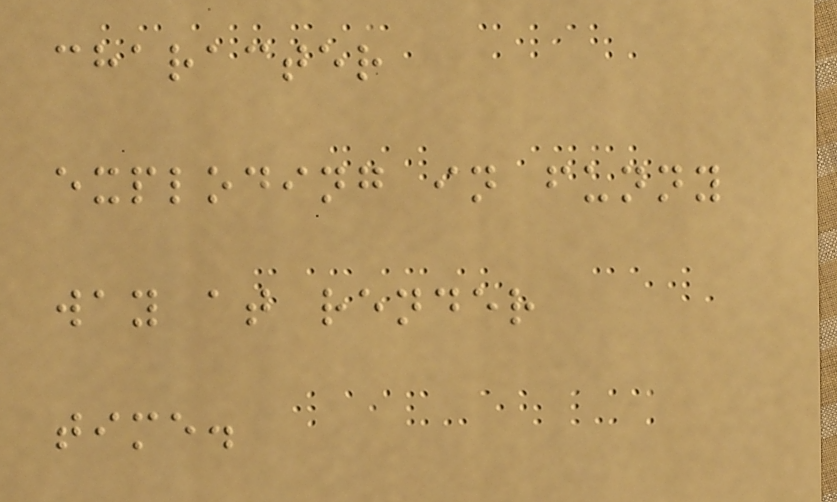character
exploding in funny
way at render
time.
